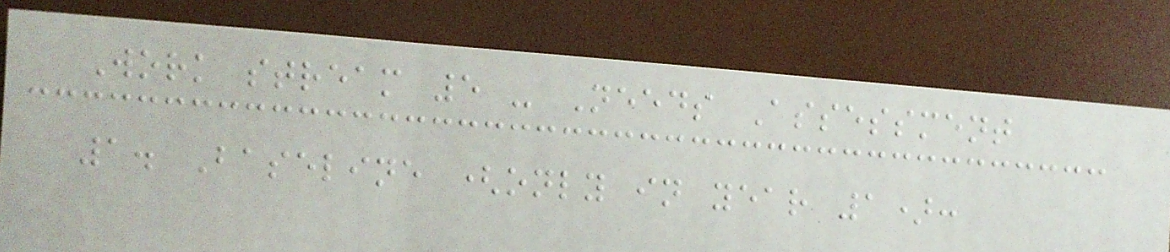Work stream 5 - Needs Assessment
1. Baseline (only in year 1):
